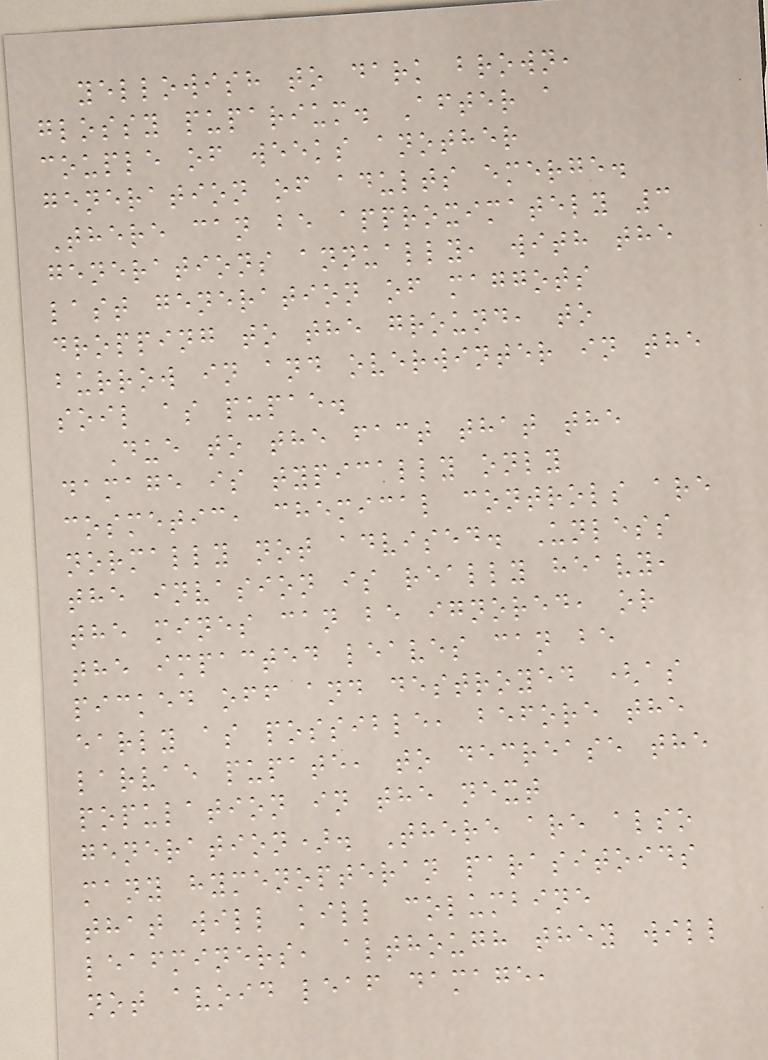yellowish to dark brown,
glossy puparium. After a
couple of weeks another
generation of adults emerge.
There can be approximately 3
generations annually, with the
last generation of maggots
dropping to the ground, to
burrow in and overwinter in the
soil as pupae.
Due to the fact that the
damage is typically only
cosmetic, chemical controls are
normally not advised. Unless
the invasion is really heavy,
the mines can be ignored, or
the impacted leaves can be
picked off and destroyed (as
early as possible, before the
larvae pupate, to decrease the
population in the next
generation). There are also
many hymenopteran parasitoids
that will kill columbine
leafminers, although they will
not avoid leaf damage,
